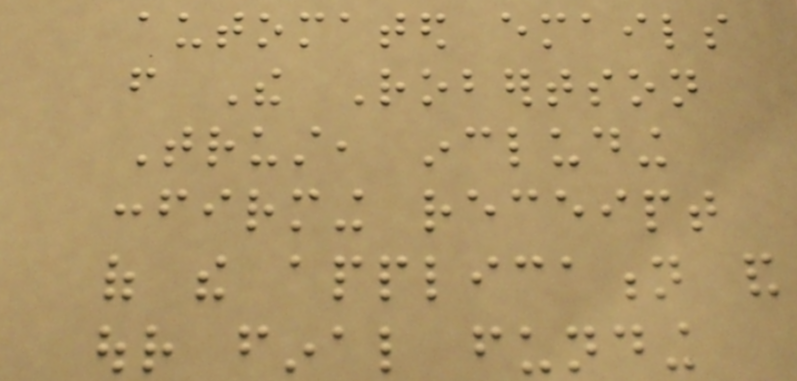automated emails
from The Robertson
Trust, including
confirming receipt
of the application and
our final funding
